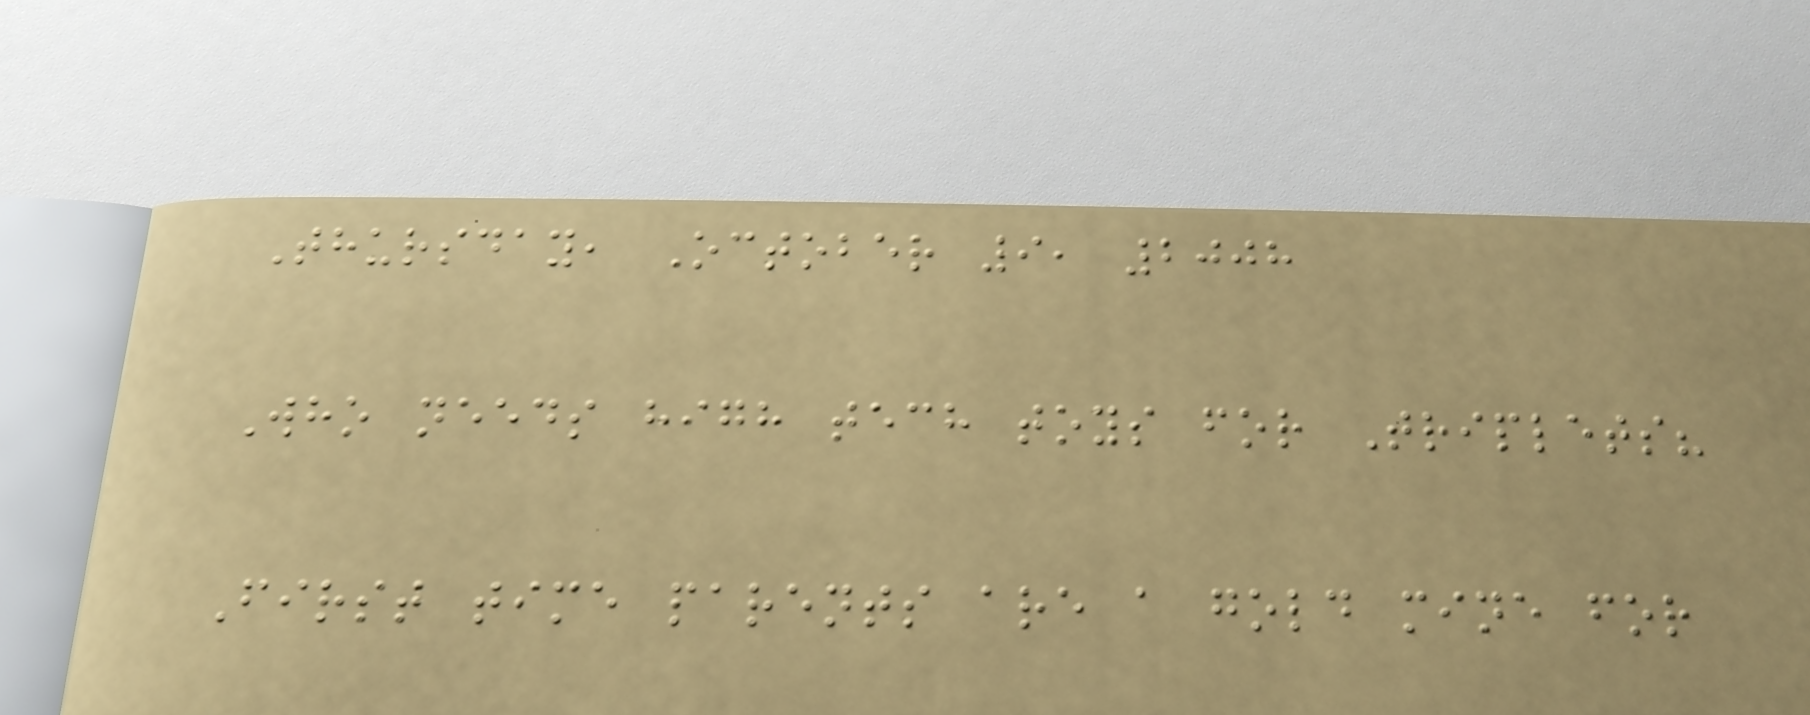Thursday, October 9, 2008
Who needs high tech toys for Triplets?
First time parents are a gold mine for
